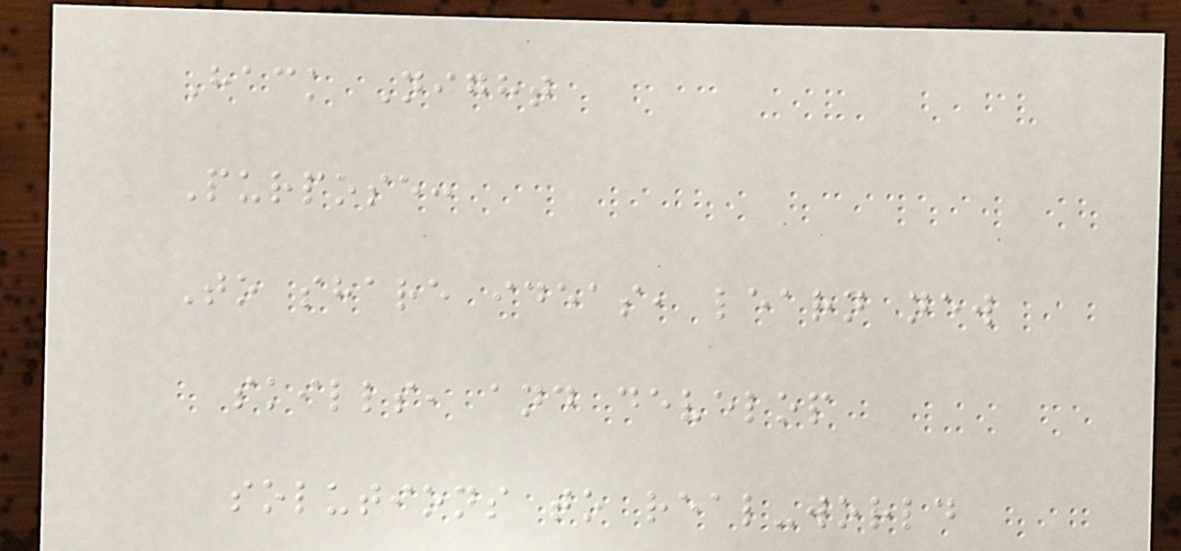Hack Night
Purpose:
To share ideas, learn new
skills, and develop
solutions to real-world
